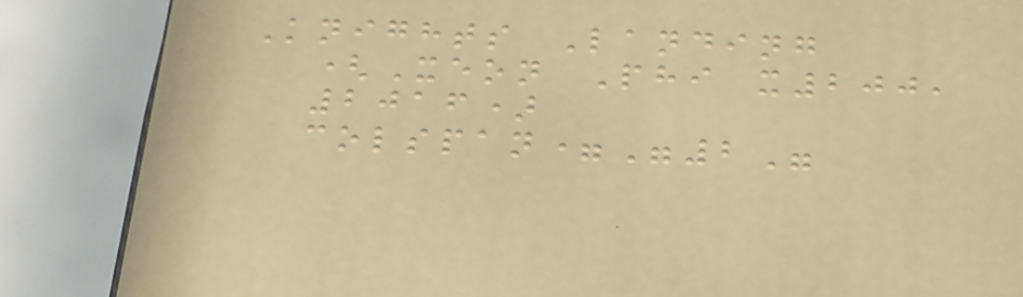Knights Landing
(Xeon Phi x200,
2016)
colspan="2"
